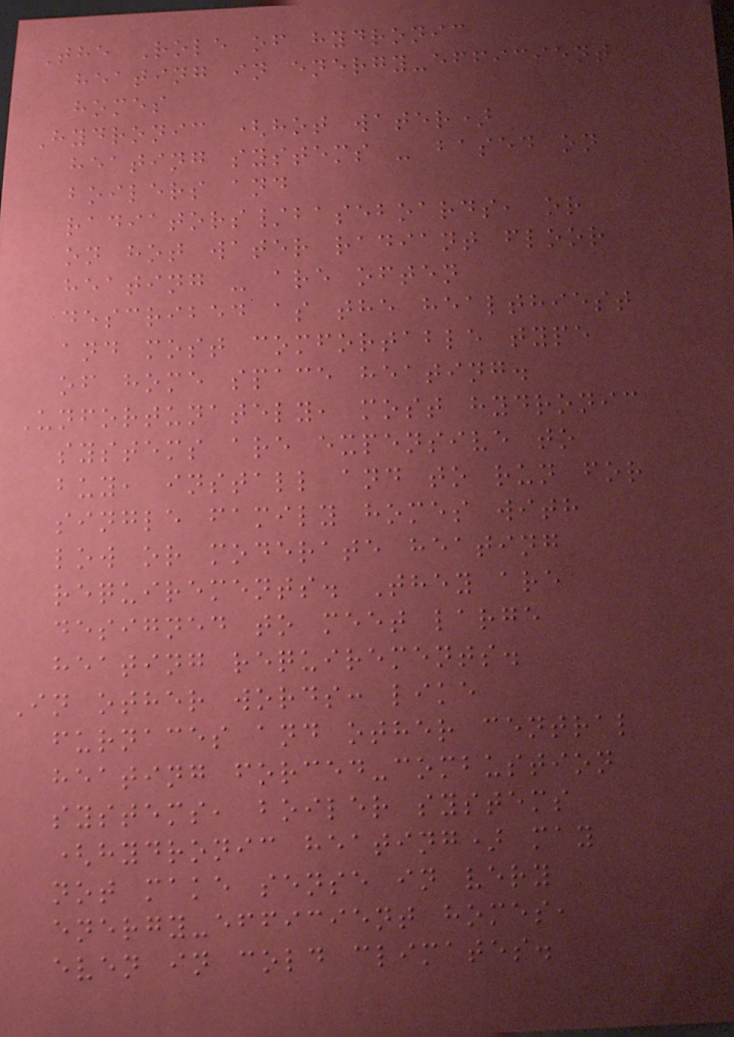The Role of hydronic
heating in energy-efficient
homes
Hydronic (hot water)
heating systems - based on
boilers and
radiators/baseboards, or
on hot water radiant floor
heating - are often
described as the healthiest
and most comfortable type
of home space heating.
Unfortunately, most hydronic
systems are expensive to
buy, install and to run for
single family homes with
low or moderate heating
requirements. They are
designed to meet large
heating requirements.
In other words: like
furnaces and other central
heating forced-combustion
systems, boiler systems
(hydronic heating) may
not make sense in very
energy-efficient homes,
even in cold climates.
